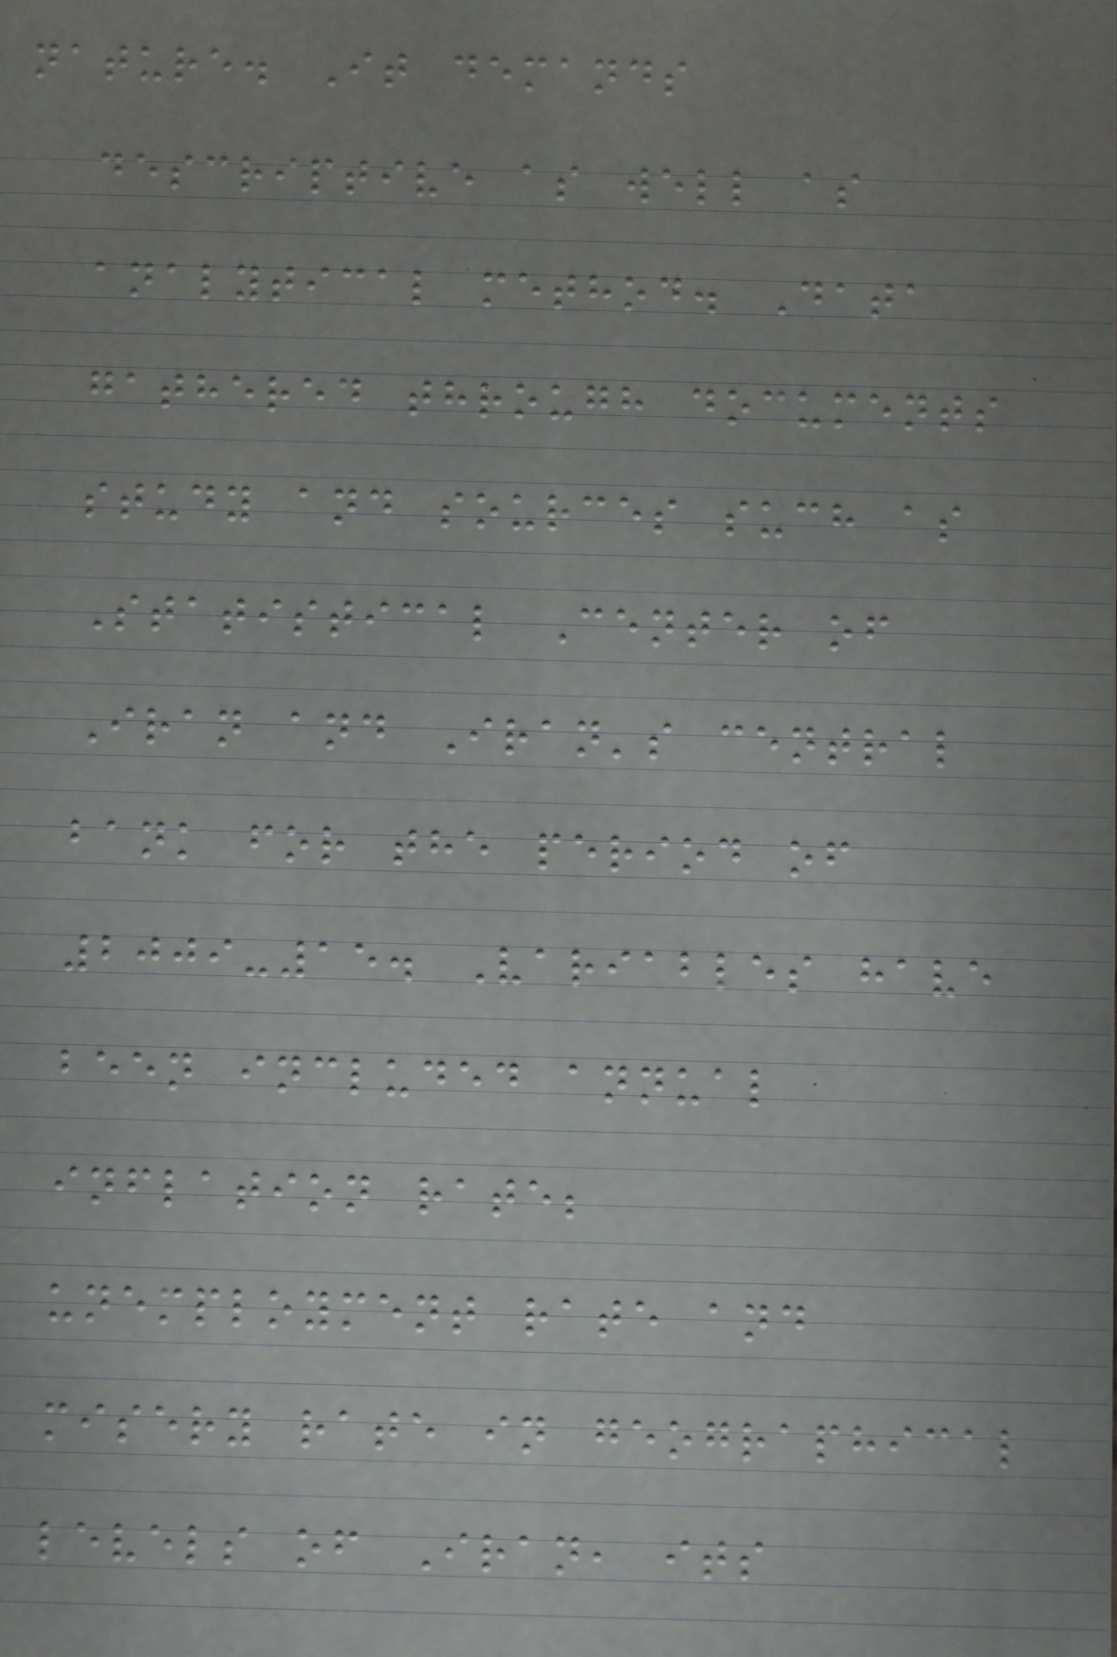nature. It demands
descriptive as well as
analytical method. Data
gathered through documents
study and sources such as
Statistical Center of
Iran and Iran's central
bank for the period of
2009-15. Variables have
been included annual
inflation rate;
unemployment rate and
misery rate in geographical
levels of Iran, its
